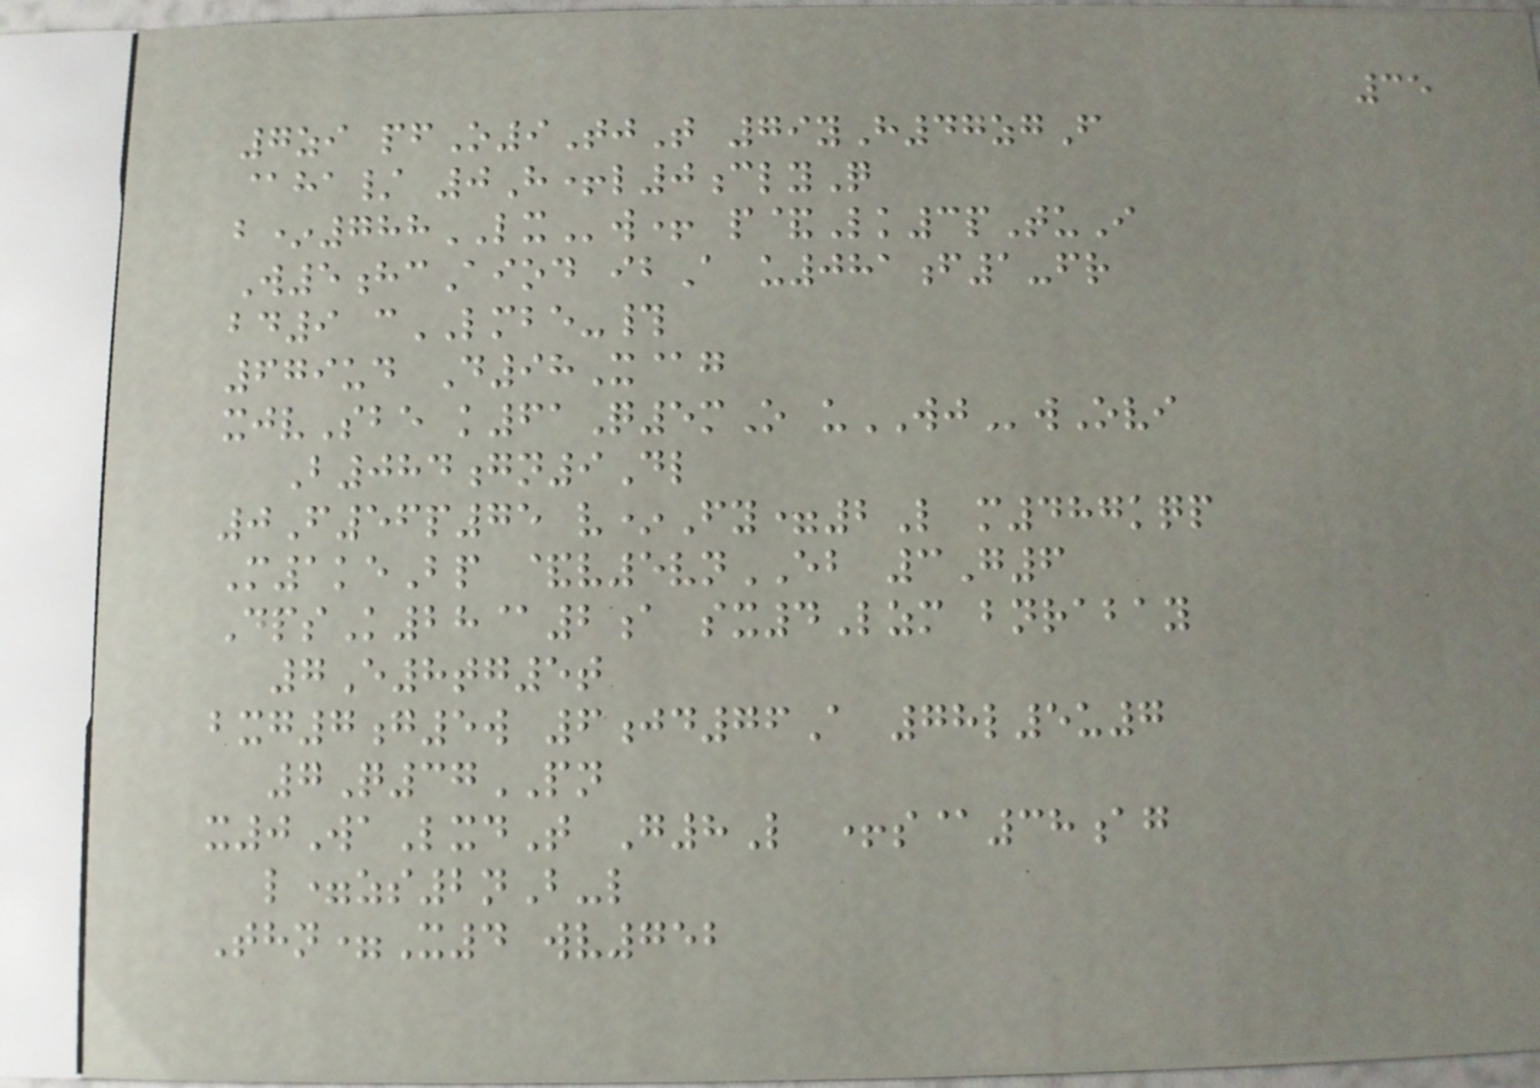35
7zi pfO9TjT 79yH47zgF
@ha/ 0H+l0clyQ
b*788LXw+ p&Lk3pTuI
W5hcAiod ibA u081f1-fr
bd9 cLMBE-#
679ud D98X@g
xjvSbe k61Q5mO uWJwOvi
B084gn9Dl
0F56p75 v*Fy=2L m487kqp
M1keBp &v5vnEB 3G6
DpsK28@2a sx4Lzm bnrabay
7E8tg5t
bxg7g5w 6jd76A 78l5u7
7Q37PN
x0WaLxdT G8L +s@38ag
l=zs2nB-l
Thn=X4 wv752
